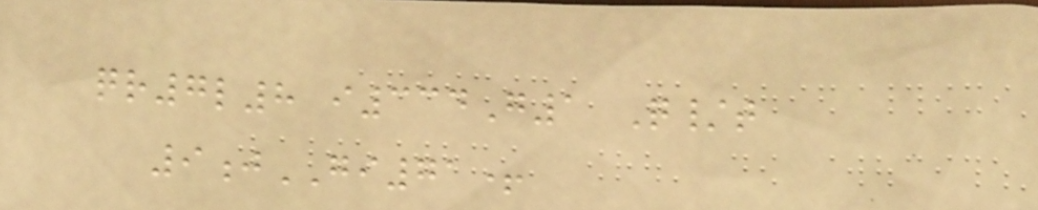qr7l8 i334G1 Q/t
9jGI71+
